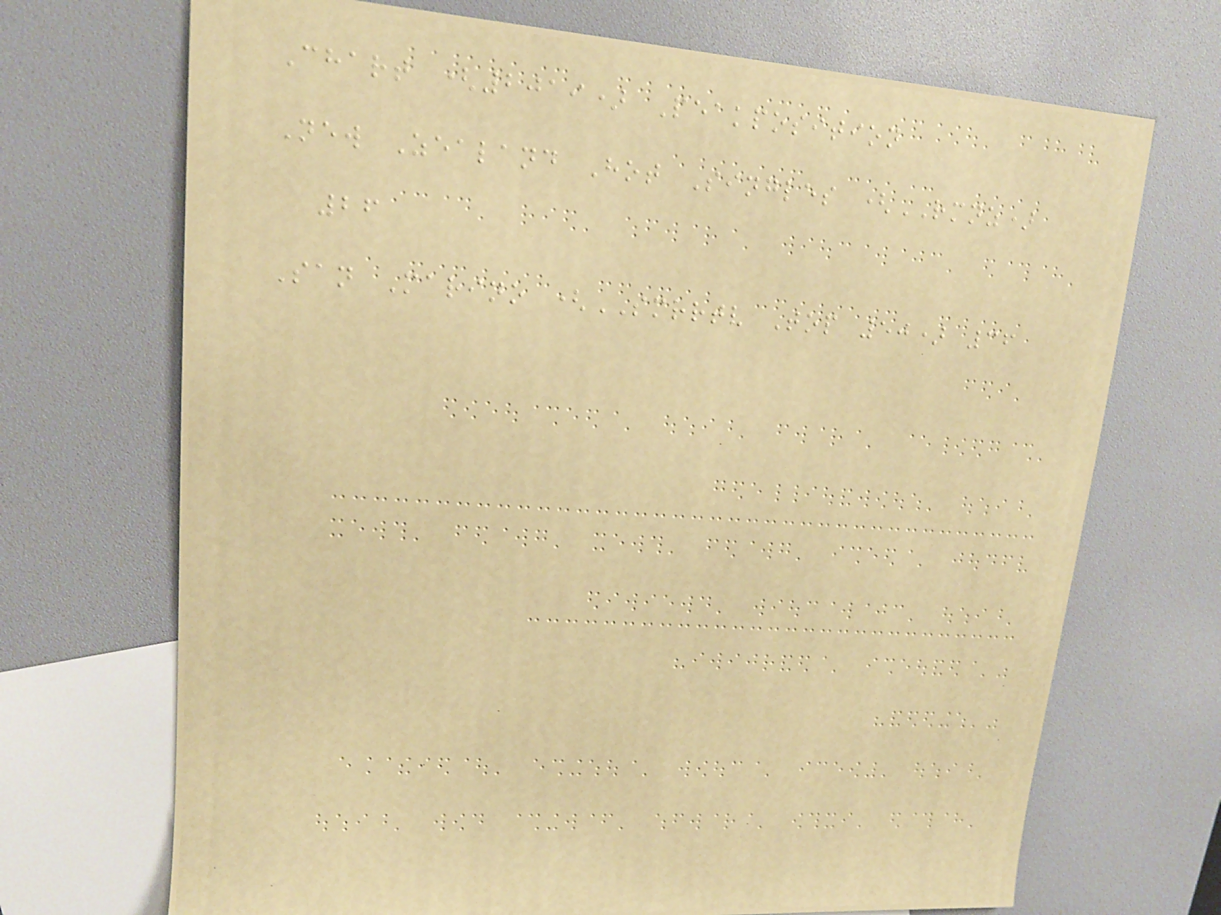Chart (2019) Peakposition
New Zealand Hot Singles (RMNZ)
26
San Marino (SMRRTV Top 50) 36
